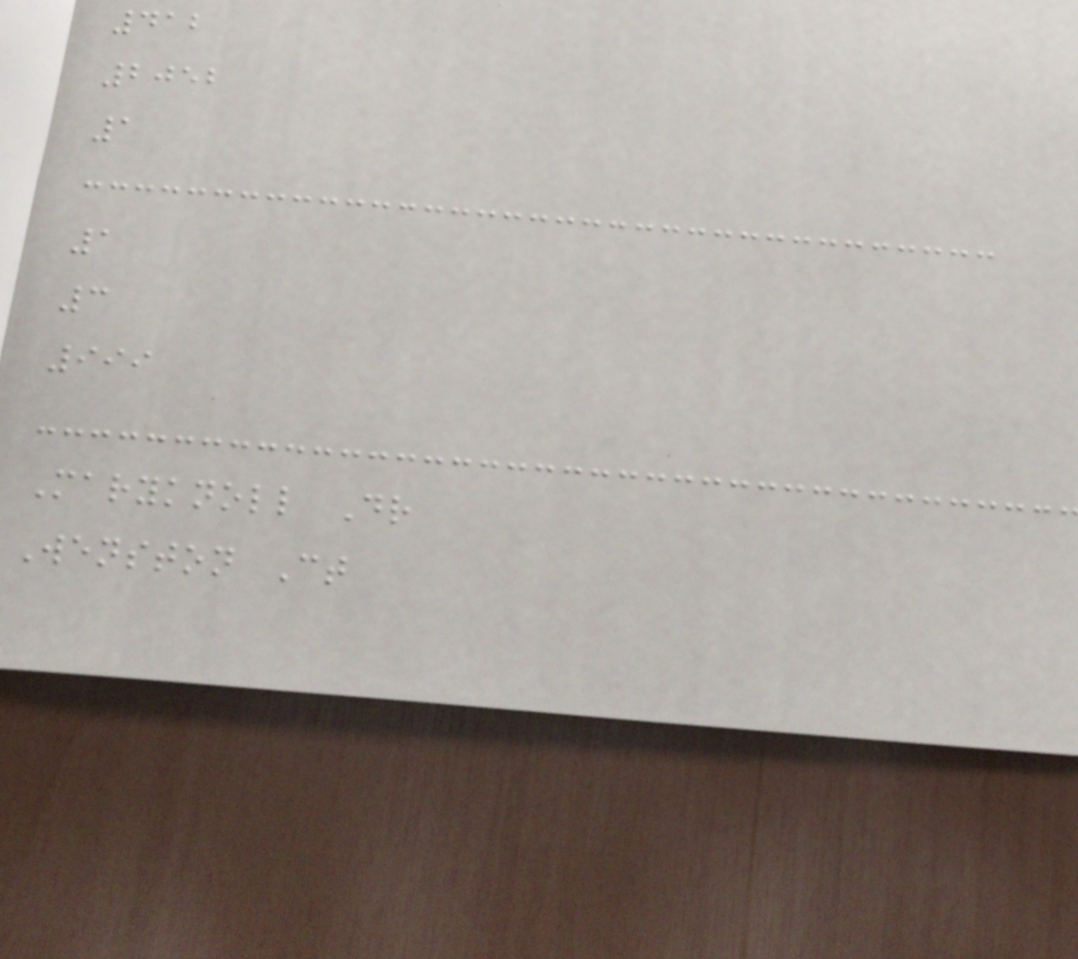412
2052
1
1
3
999
Maryknoll Dr
Wenston Ct
